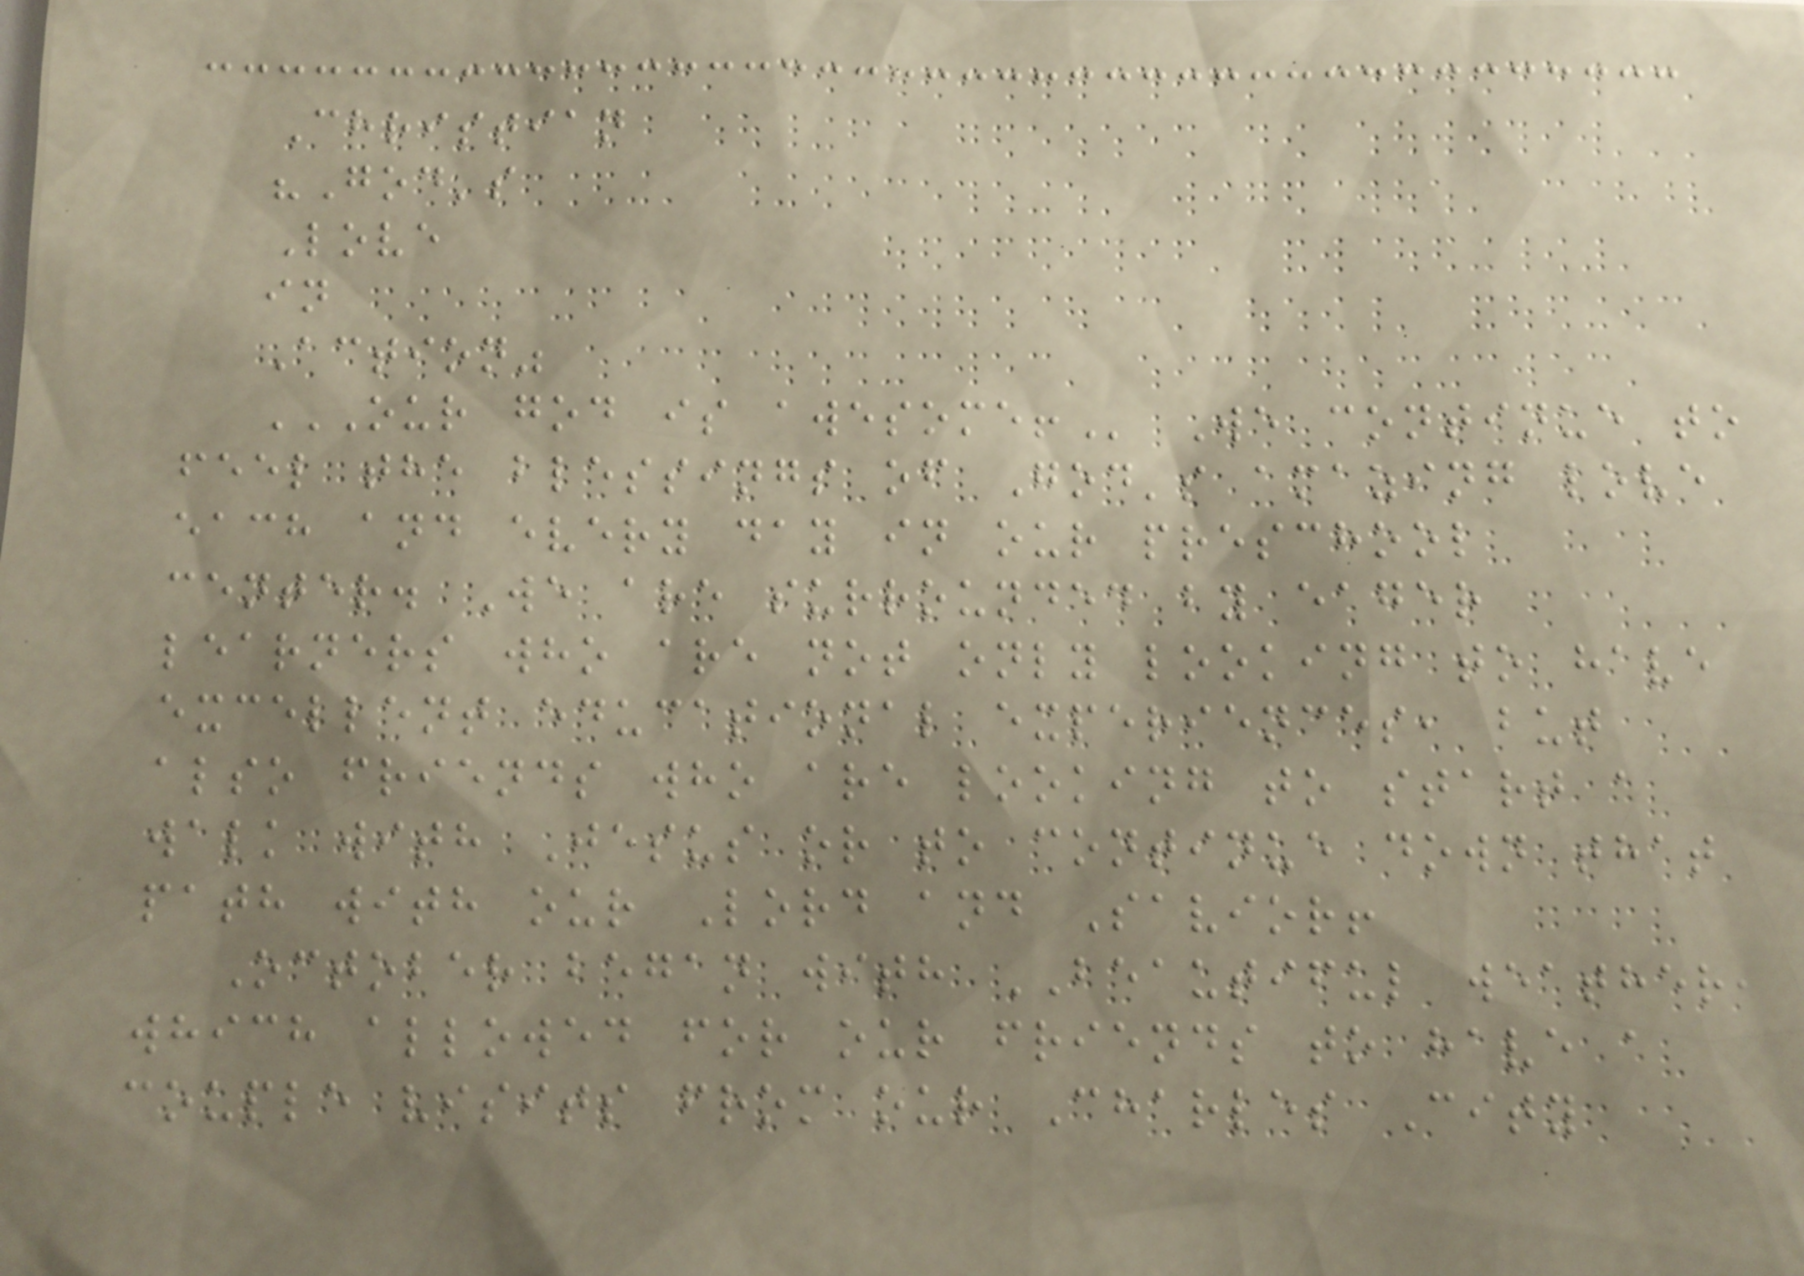Christian
"God's
Love
in
Action"
OUR GOD IS AWESOME! We continue to
feel the blessings of God's amazing love
each and every day in our preschool
center. We are surrounded by eager
learners who are not only looking to have
excellent educational experiences, but
also friends who are looking to start a
walk with Jesus or to continue down that
path with our Lord and Savior!
October began with BEAUTIFUL weather,
which allowed for our friends to have a
couple visits from our Charles City
